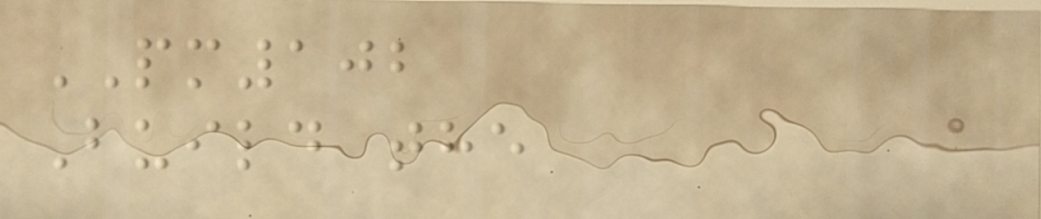PM102
Build the
